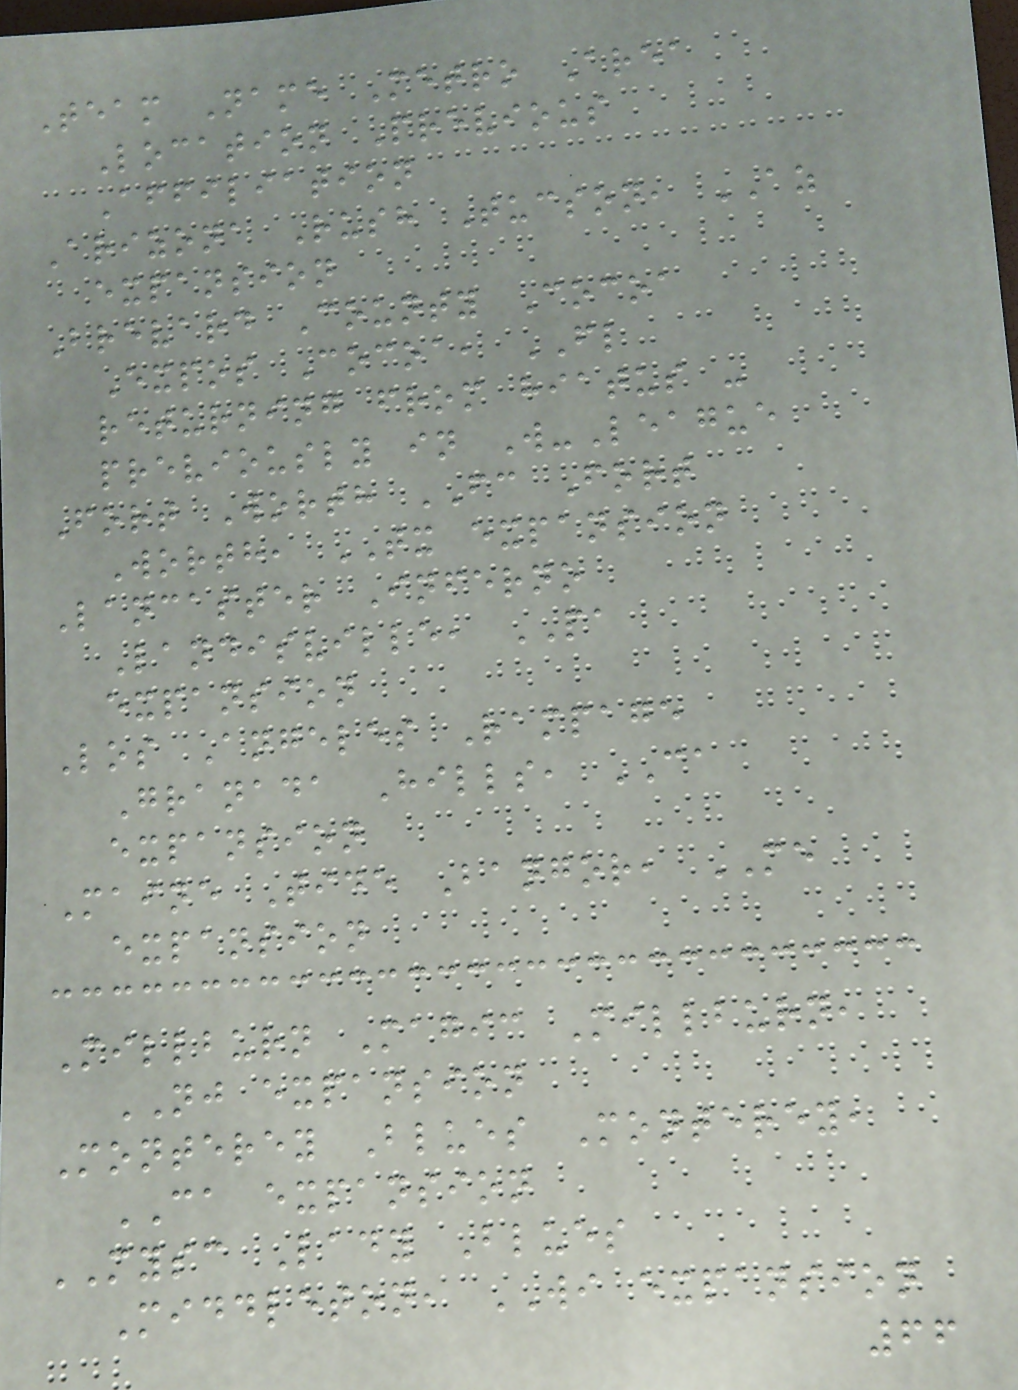Team Name Metro Area
Location Previous
Affiliation
Arizona Rush Tucson, AZ
expansion
Brevard County Cocoa
Expos Cocoa, FL
returning from hiatus -
previously in W-League
Fort Worth FC Fort
Worth, TX expansion
Lancaster Inferno
Landisville, PA
expansion
Los Angeles Rampage
Granada Hills, CA
expansion
Maine Tide Bangor, ME
expansion
Millburn Magic Millburn,
NJ expansion
Monterey Blues Monterey,
CA expansion
MYSC Lady Blues
Middleton, WI expansion
66
